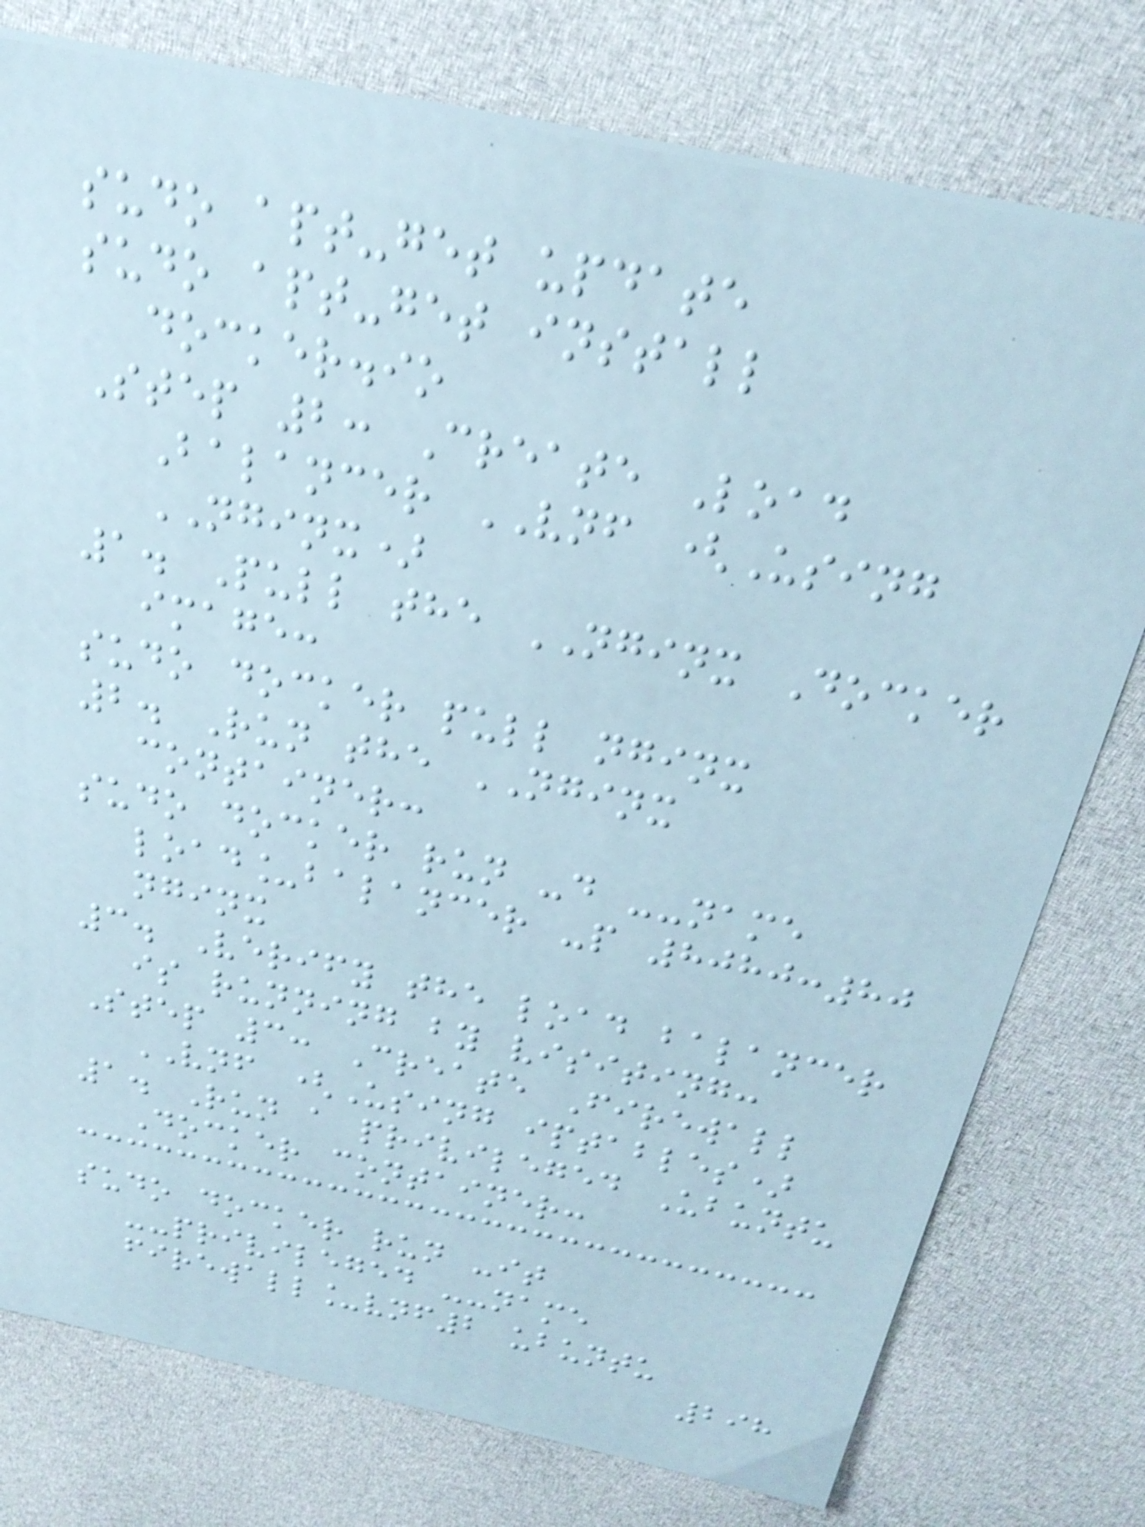sudo apt-get update
sudo apt-get install
docker.io
Step 2: Create Load
Balancer VNF (Using
NGINX)
1. Pull the NGINX Docker
image:
sudo docker pull nginx
2. Run the NGINX
container:
sudo docker run -d --name
load_balancer -p 8080:80
nginx
3. Verify the load balancer
is running by visiting:
Step 3: Create Firewall
VNF (Using iptables)
1. Run a privileged Ubuntu
Docker container:
sudo docker run -it
--privileged --name
firewall_vnf2 ubuntu
298
